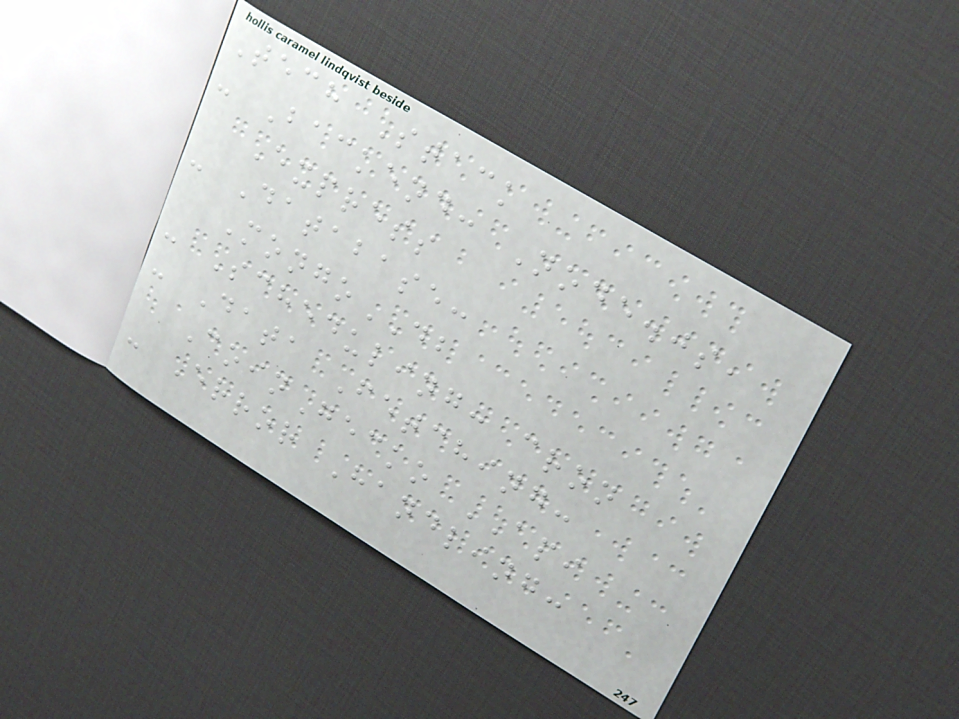Tech Stack
- Backend: Node.js,
Express
- Database:
MongoDB
- Scheduling: cron
- Data Fetching:
CoinGecko API
- Error Handling:
